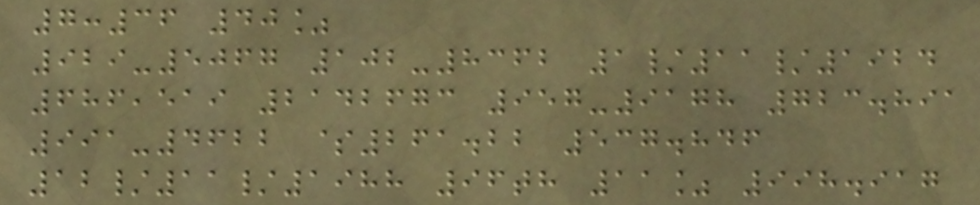7:36 40%
929-5067 102-8362 1/11/1924
686,519 2142673 957-9178 723.891
991-4622 $261.22 537.846
12/11/1988 96th 11% 998.917
